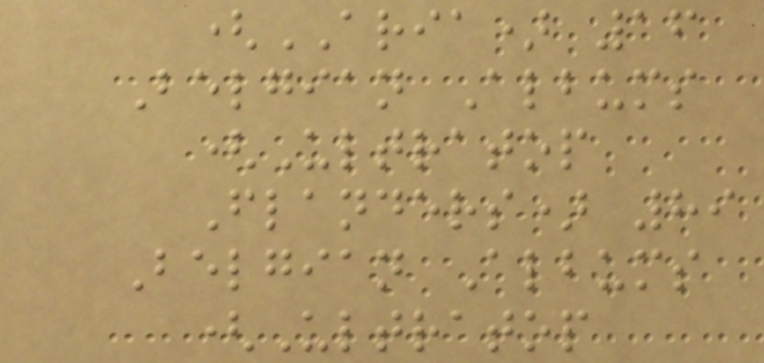(ARIA) 16
Belgian Albums
(Ultratop
Flanders) 89
Belgian Albums
(Ultratop
